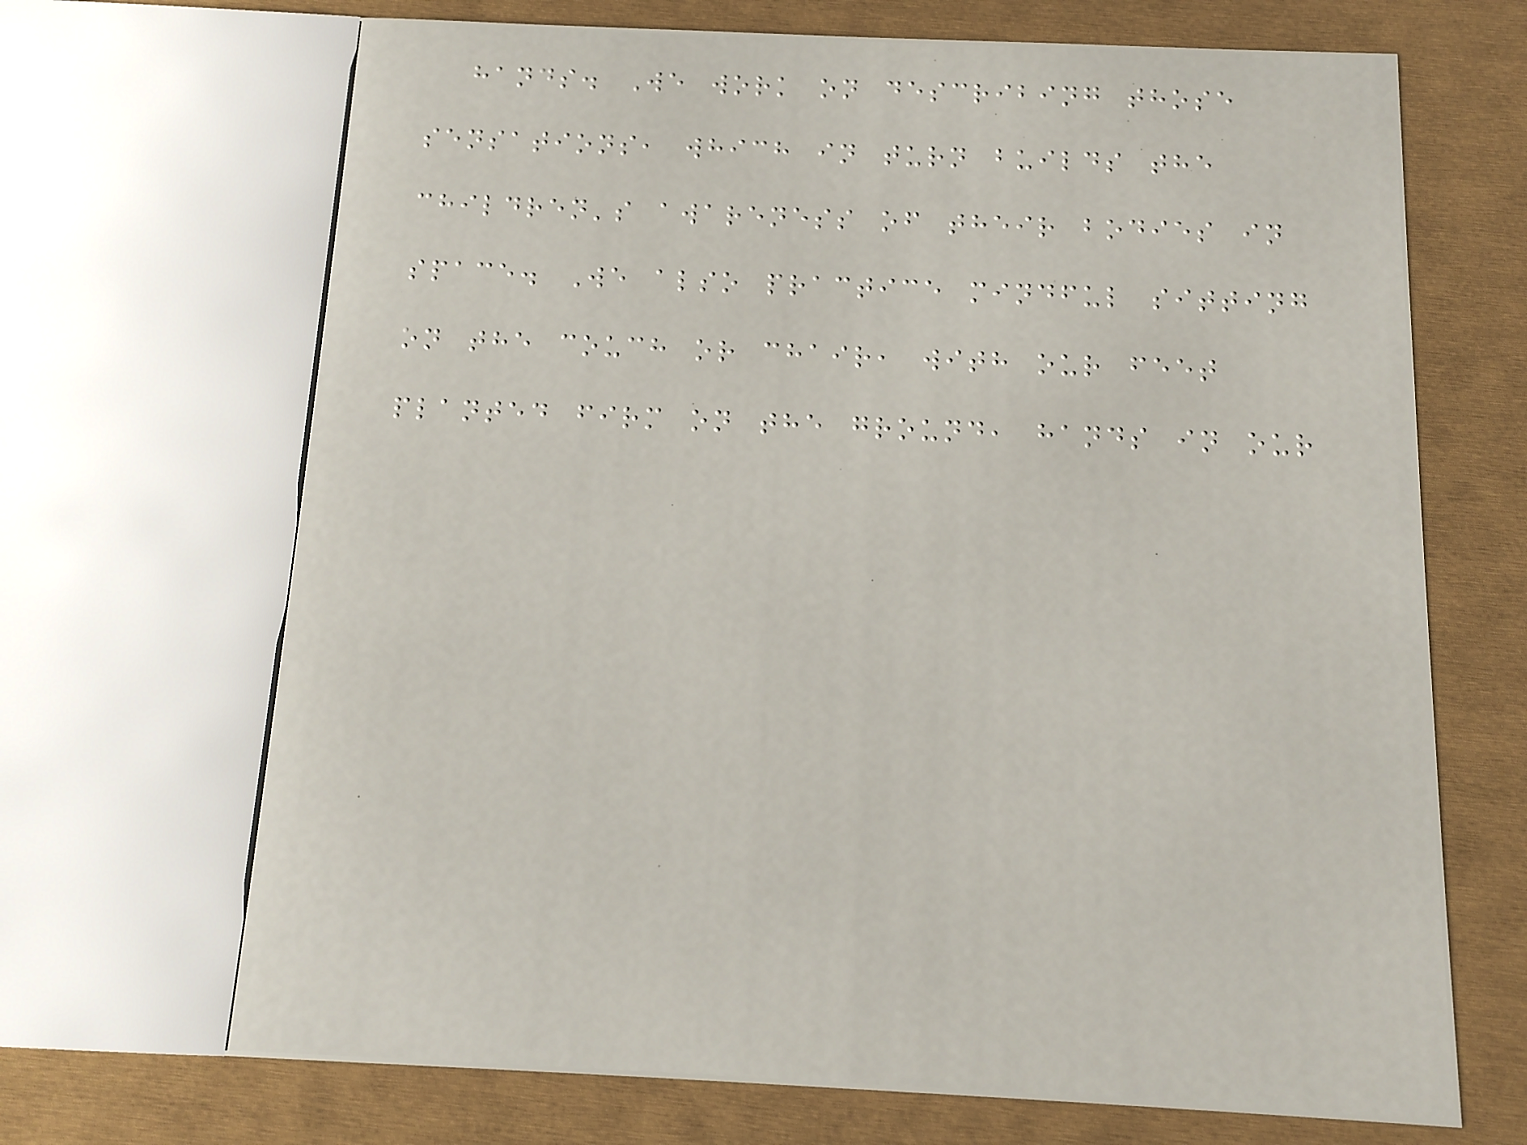hands. We work on describing those
sensations, which in turn builds the
children's awareness of their bodies in
space. We also practice mindful sitting
on the couch or chair, with our feet
planted firm on the ground, hands in our
